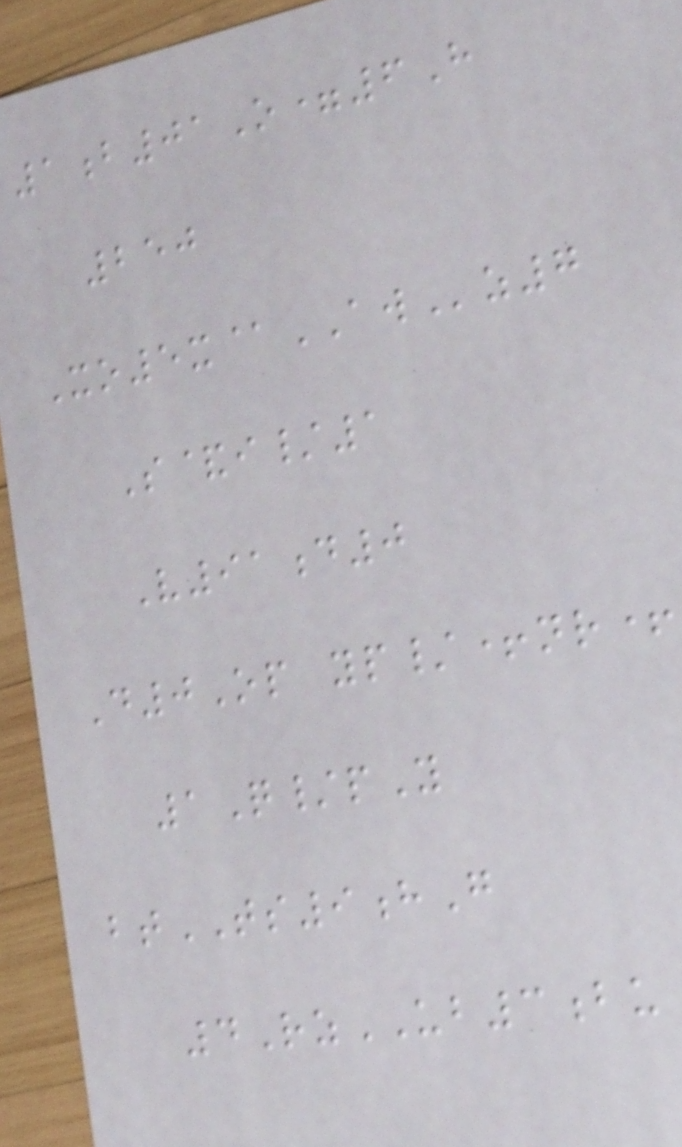1b01O=6H
250
Xo5x@AWz7
S&i/1
V91d0
D0Op yp/+nr+
1Q/pY
btTS9hG
4RzUB3bu
